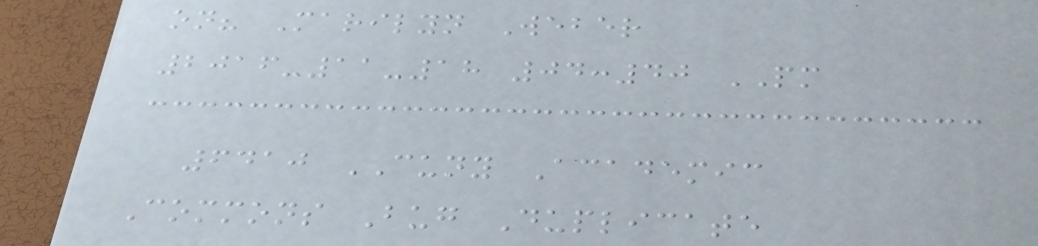on? Marilyn Weber
2016-11-18 04:40 PM
6410 CUNY Academic
Commons Bug Duplicate
